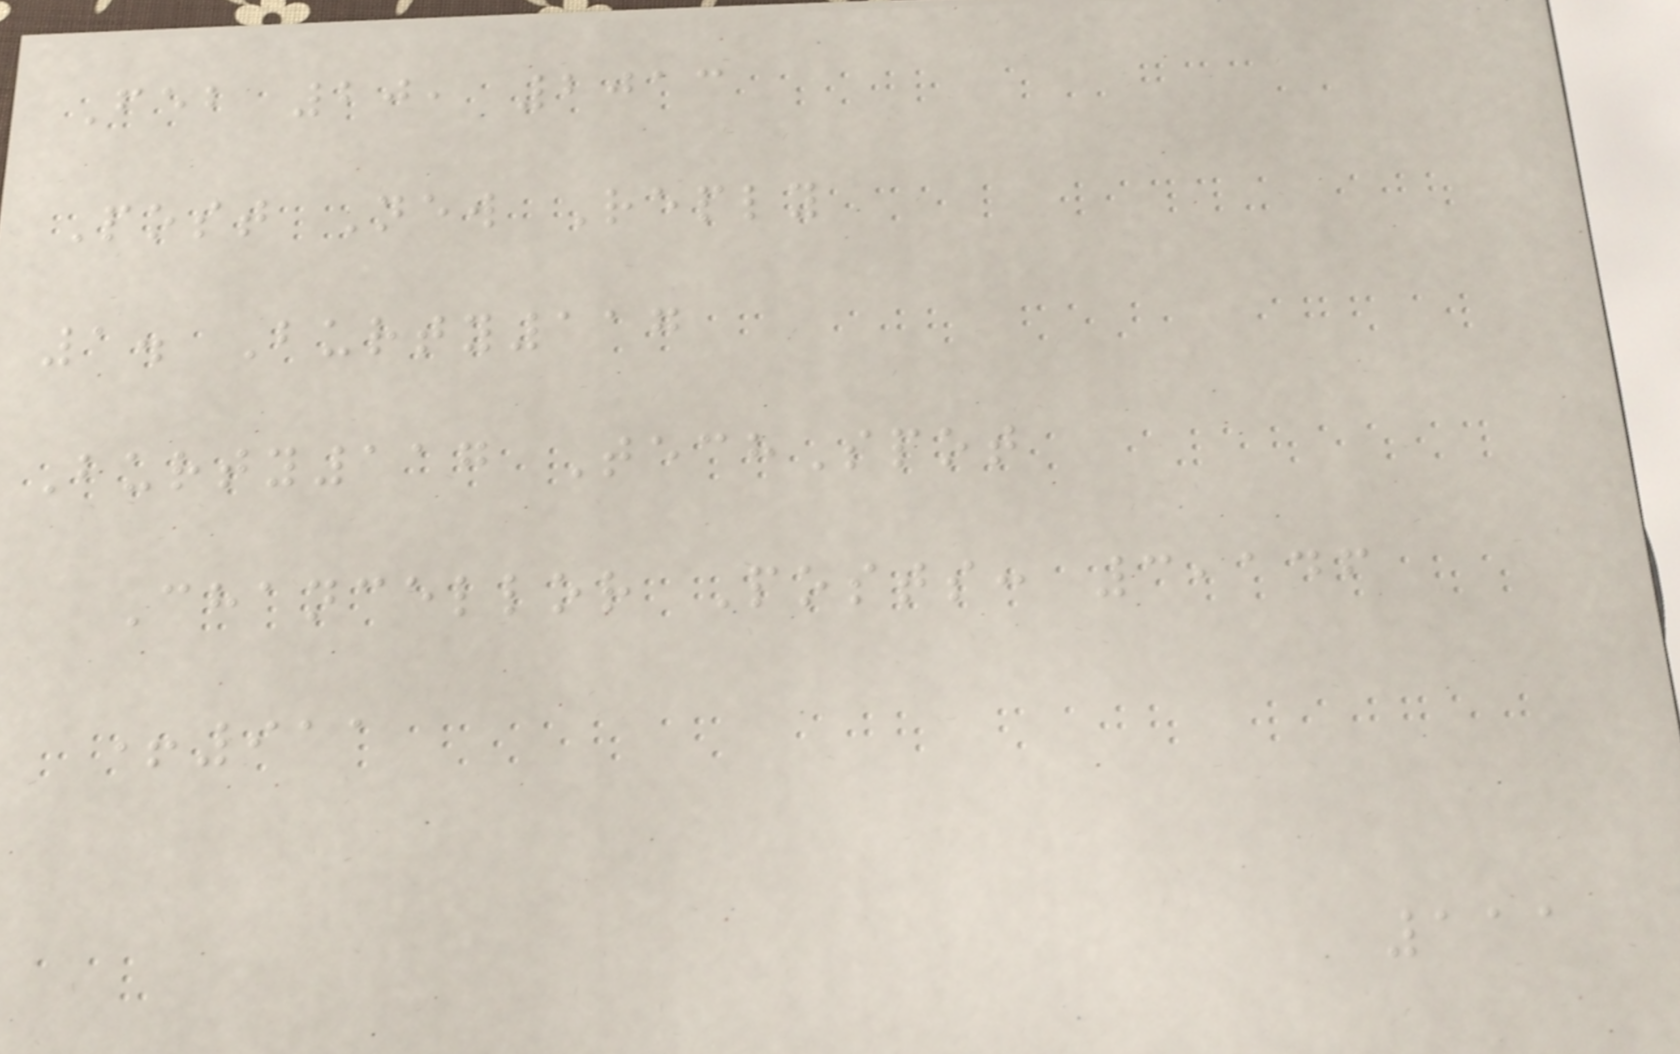Feb 20, 2013
Post New Reply
1. Burty117
Burty117 TechSpot
Chancellor Posts: 3,146
+911
111
